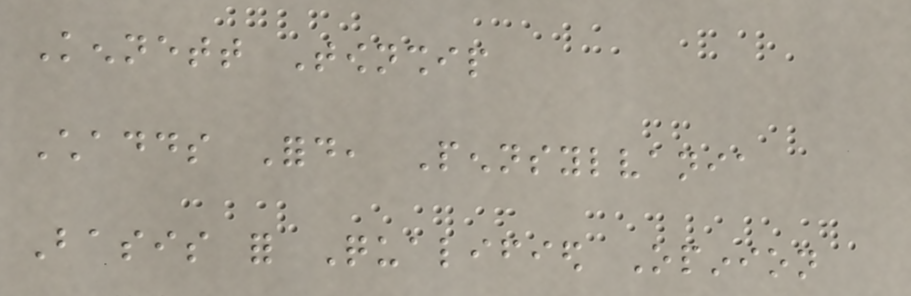Kennett Township
Chadds Ford, Pennsylvania
Basis for Qualified Opinion
